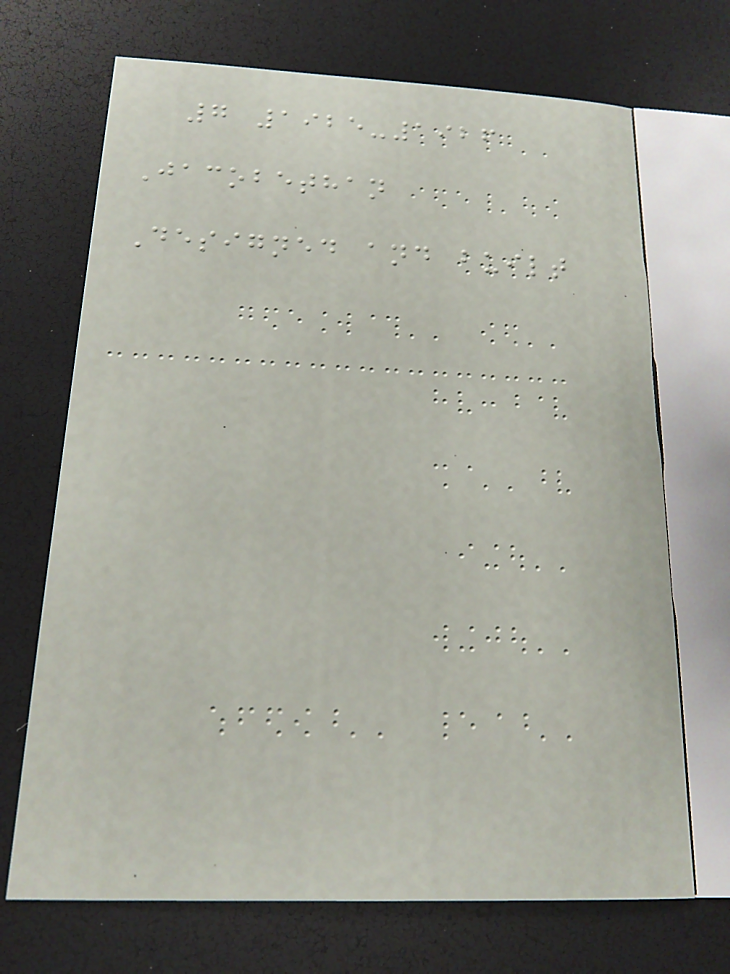7 1925-1926
Jacobethan
Designed and built
